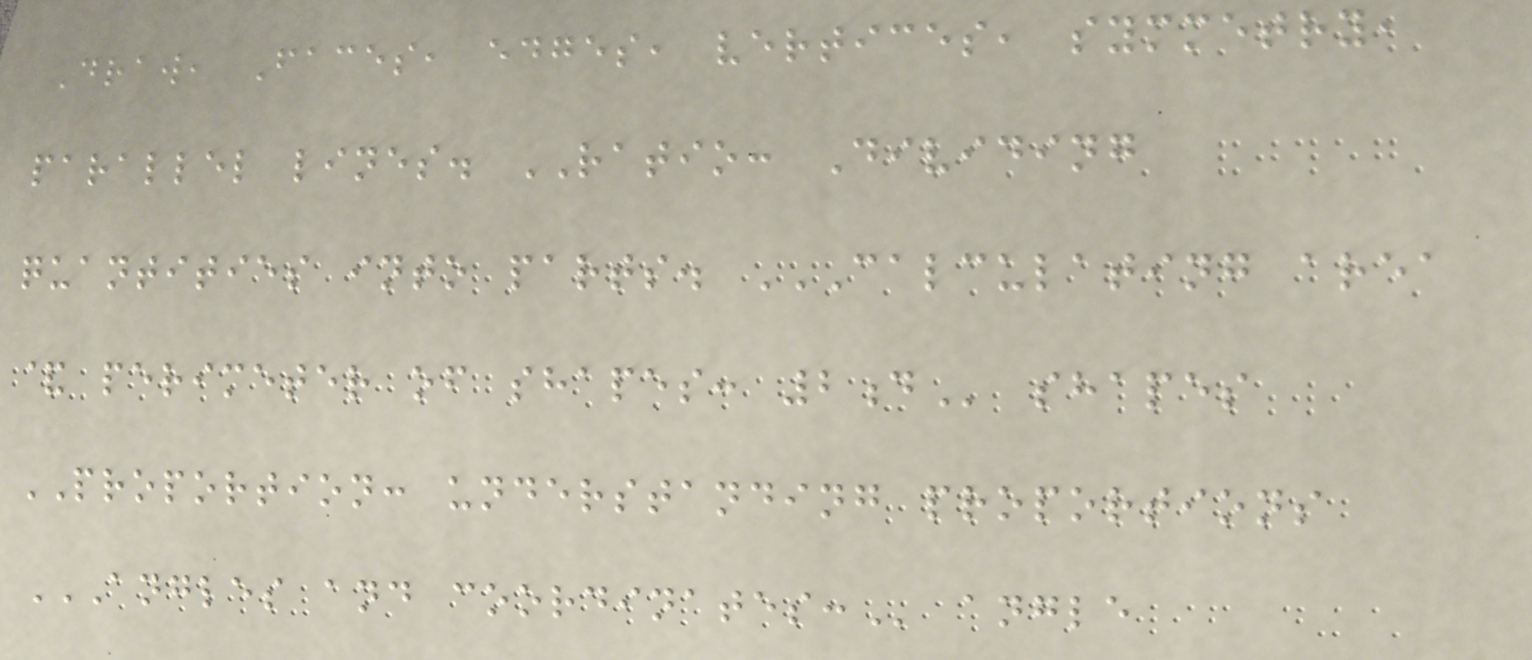Draw, Faces, edges, vertices, symmetry,
parallel lines. RATIO: Dividing
quantities into parts. CALCULATING AREA
& PERIMETER OF SHAPES: 2D shapes
PROPORTION: understanding proportions
ANGLES AND COORDINATES: angle
